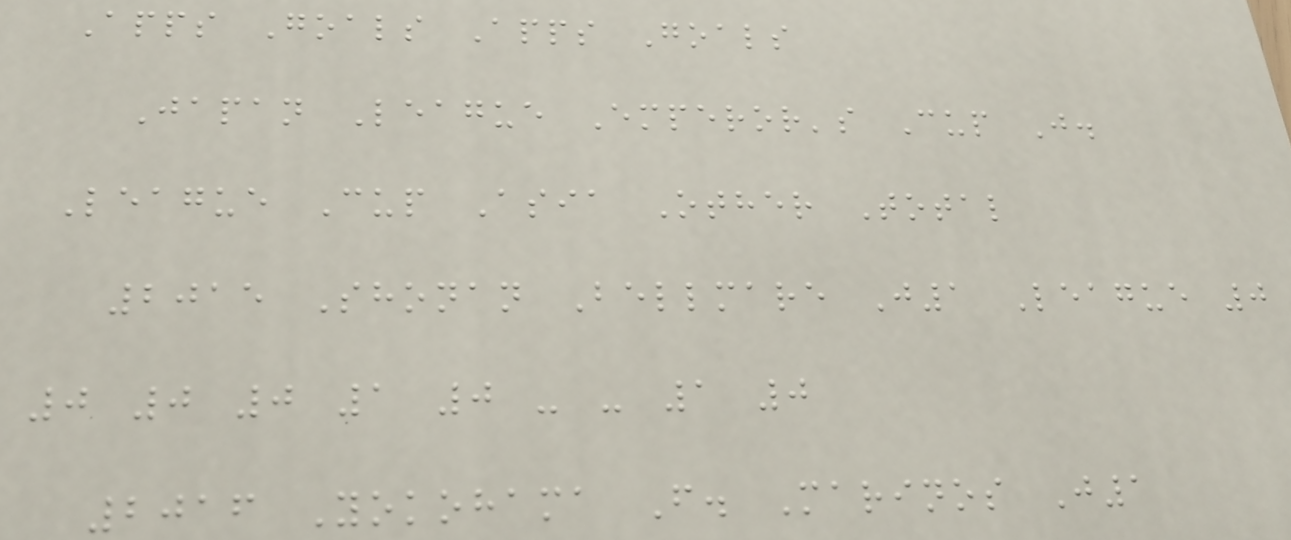Apps Goals Apps Goals
Japan League Emperor's Cup J.
League Cup Asia Other Total
2015 Shonan Bellmare J1 League 0
0 0 0 1 0 - - 1 0
2016 Yokohama F. Marinos J1
